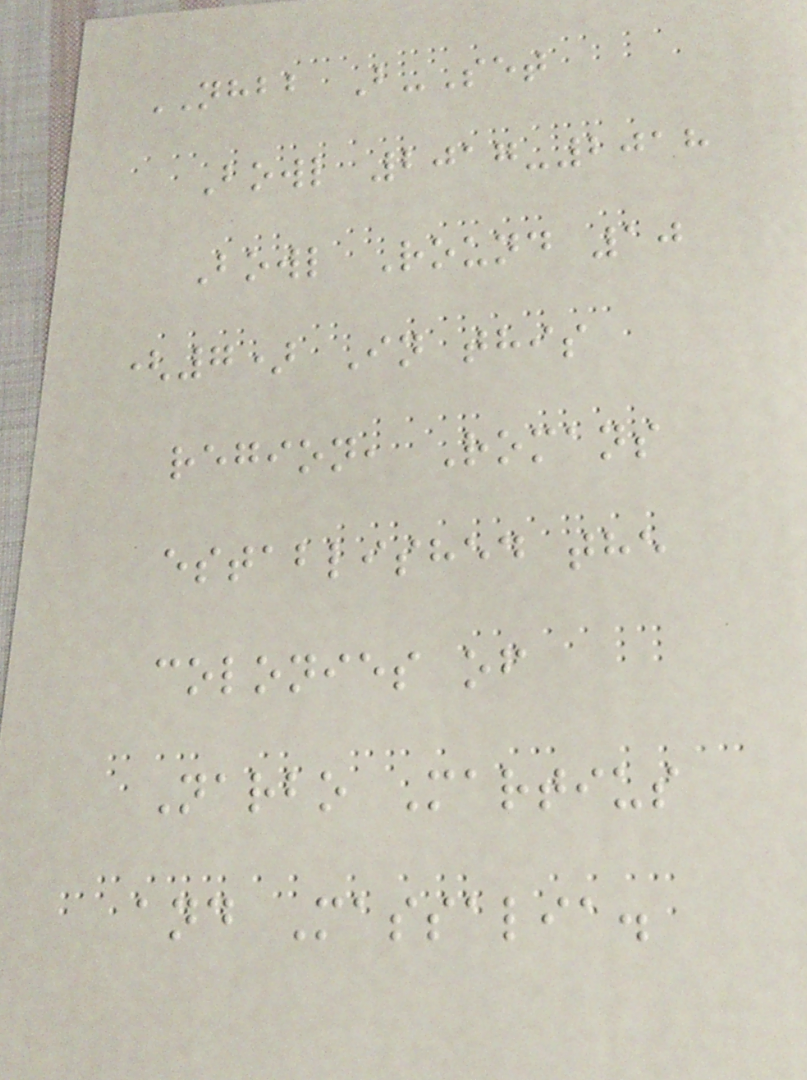NHBB B-Set
Bowl 2017-2018
Bowl Round 10
(7) In this
region, Romans
established the
colonies of
Narbo Martius
and Massalia.
